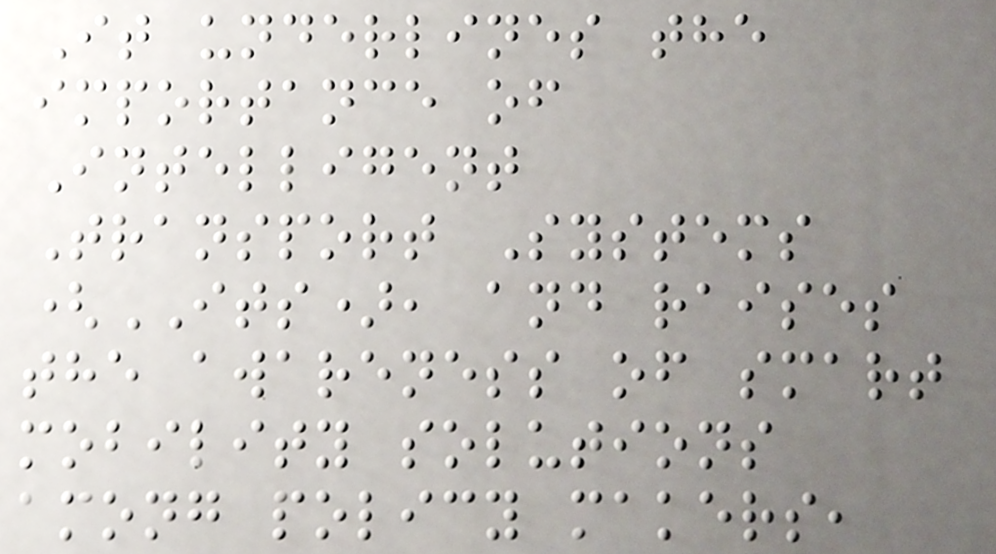It underlines the
importance of
Intelligent
Transport Systems
(ITS), and raises
the awareness of smart
mobility solutions
among policy makers,
